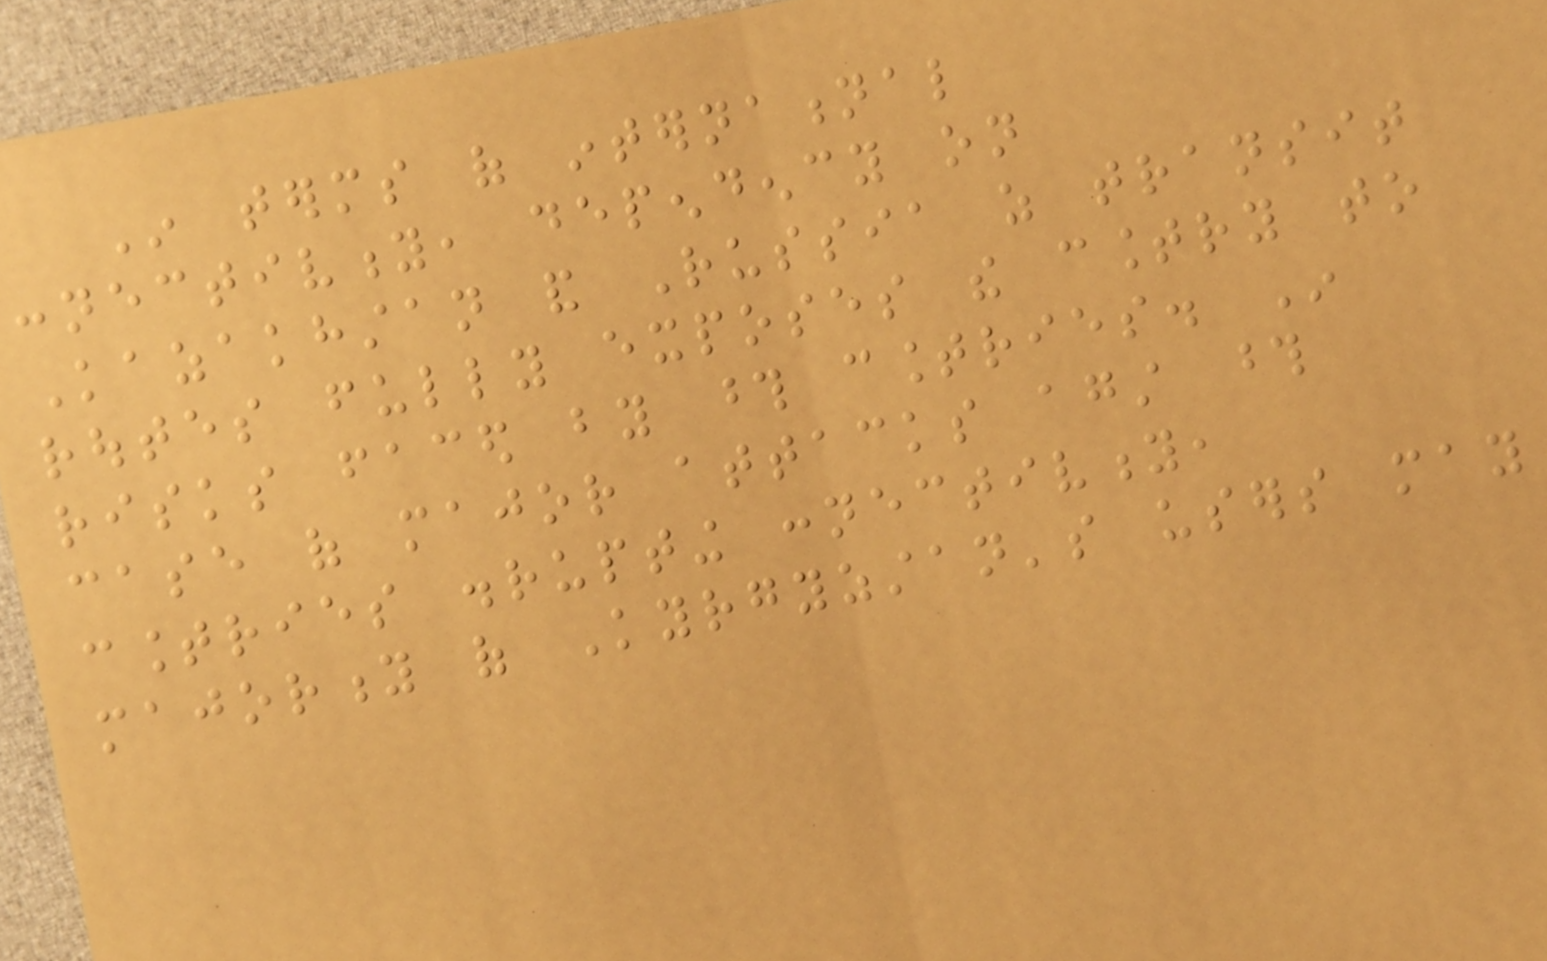In terms of international
connectivity, dependency on
Kazakhstan and Russia as transit
routes fully exposes the country to
risks faced by those countries. In
case of major attacks against those
countries disrupting connectivity,
majority of Kyrgyzstan's users may
